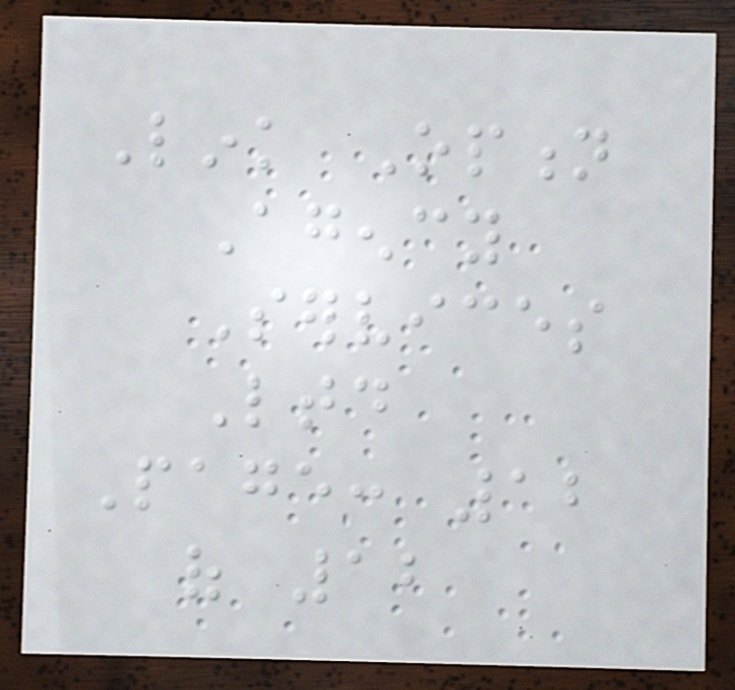Link Option
Agency
Services
Ltd
Page: 12
of 12
